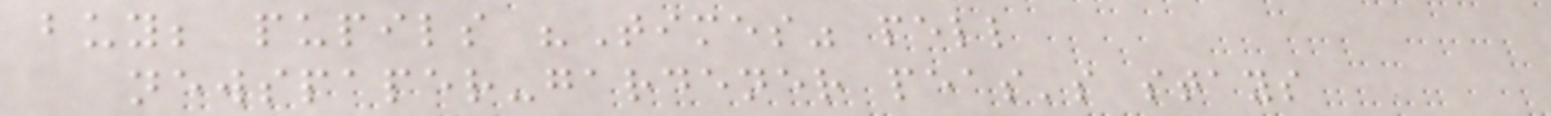buy; pupils "Times" pell
newspaper-gardener peas's stays
